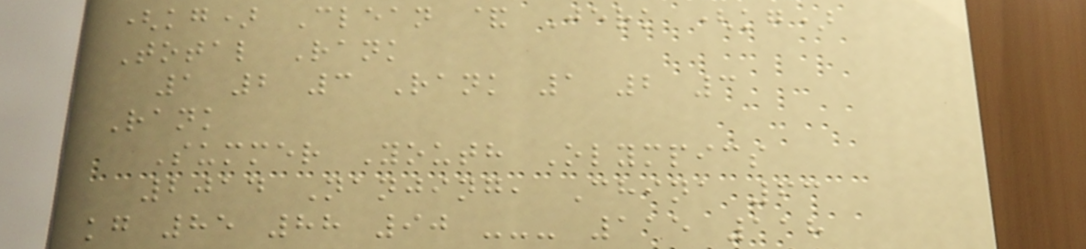(kg) Clean & Jerk (kg)
Total Rank
1 2 3 Rank 1 2 3
Rank
Summer Youth Olympics
2014 Nanjing, China 63
kg 85 88 90 --- 115 118
